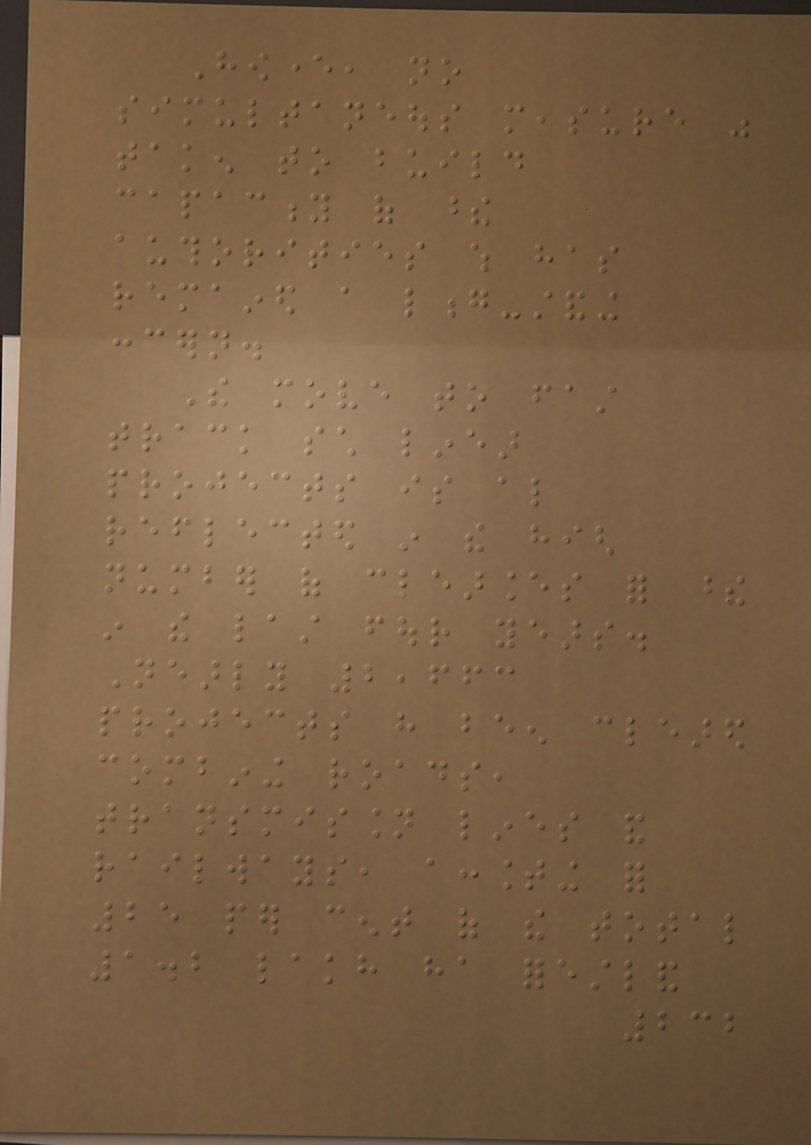However, no
simultaneous measure was
taken to build
capacity of these
authorities which has
remained a long-standing
concern.
The move to fast
track such linear
projects is also
reflected in the high
number of clearances for these
in the last four years.
Nearly 2,663
projects have been cleared
combining roads,
transmission lines and
railways, accounting for
25 per cent of the total
1.2 lakh ha forestland
232
